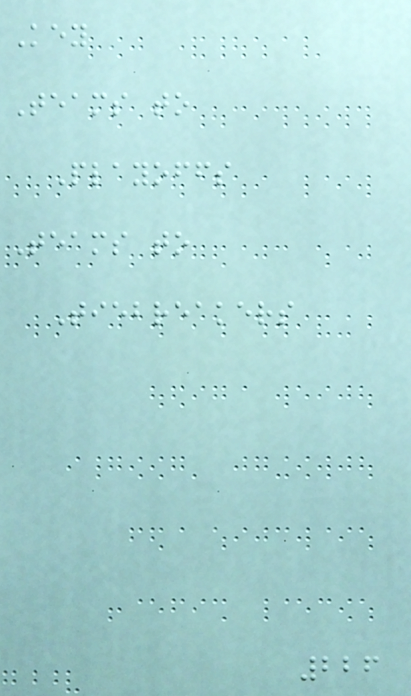Key
Teams to
Playoffs
Teams to
Tiebreakers
226
